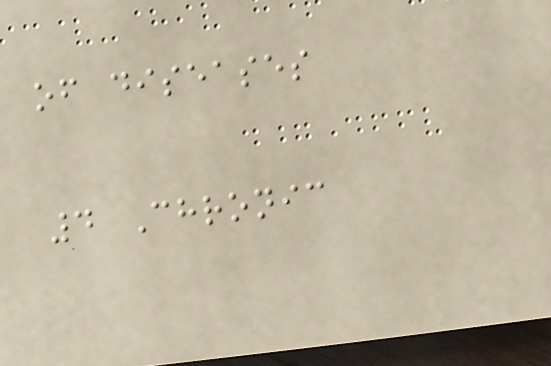of diseases
4 Chronic
